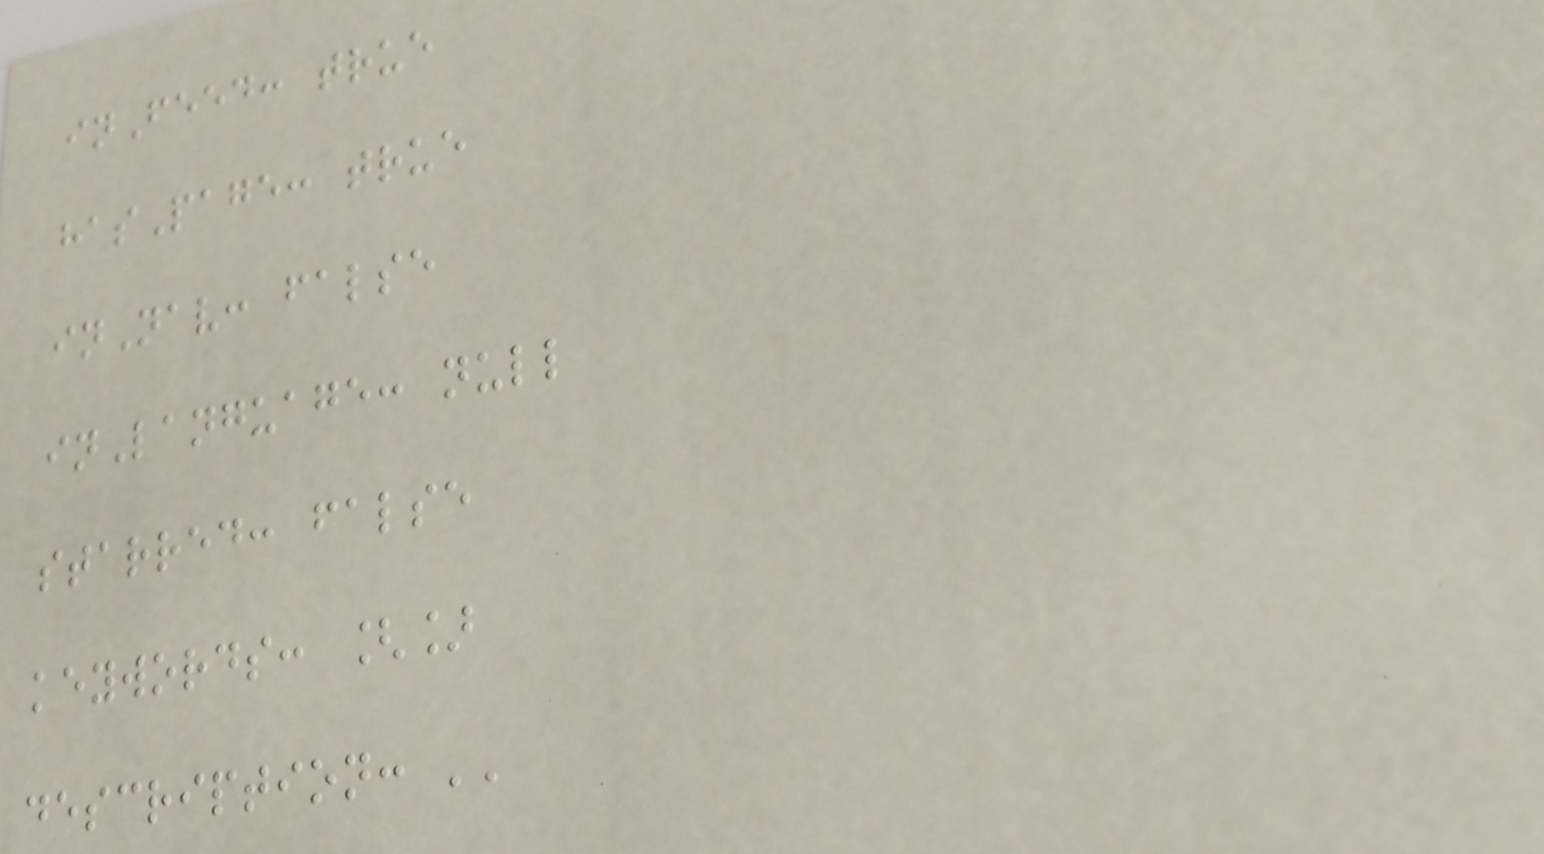inFeed: true
hasPage: true
inNav: false
inLanguage: null
starred: false
keywords: []
description: ''
